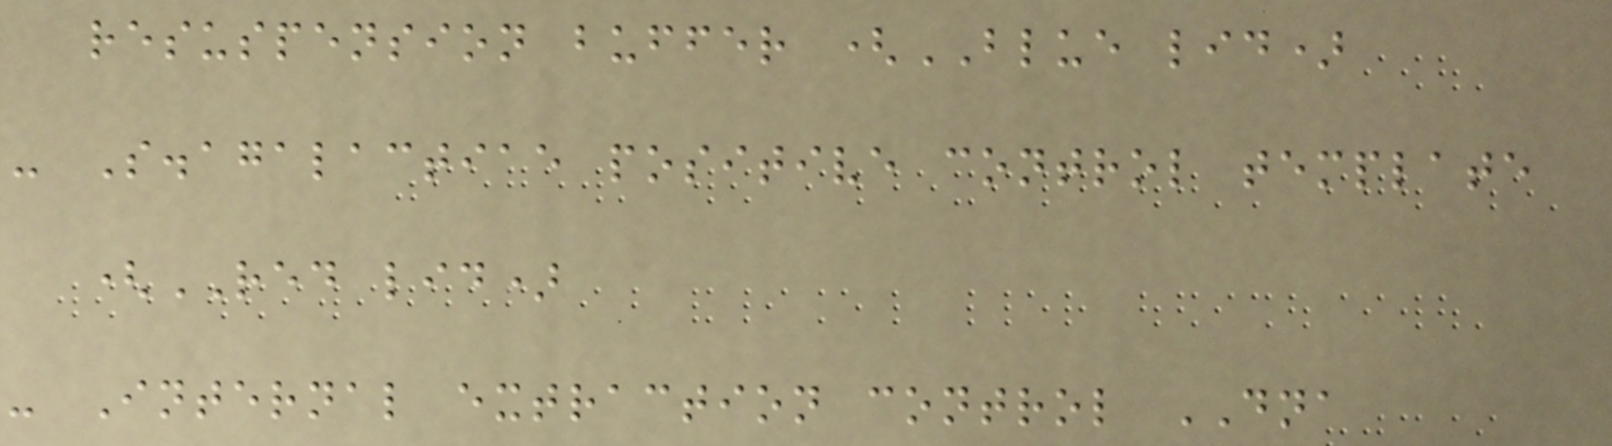resuspension buffer (BLUE lid)
- S.agalactiae positive control template
(RED lid)
- Internal extraction control DNA
